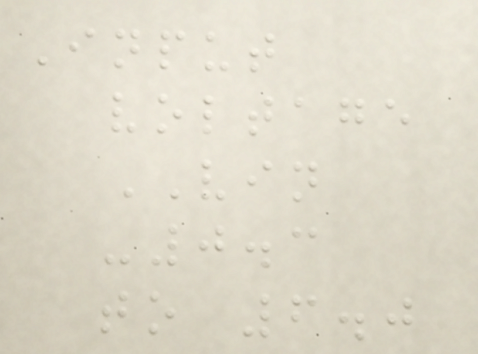Input
voltage
VIN
-0.3
to 6.0
